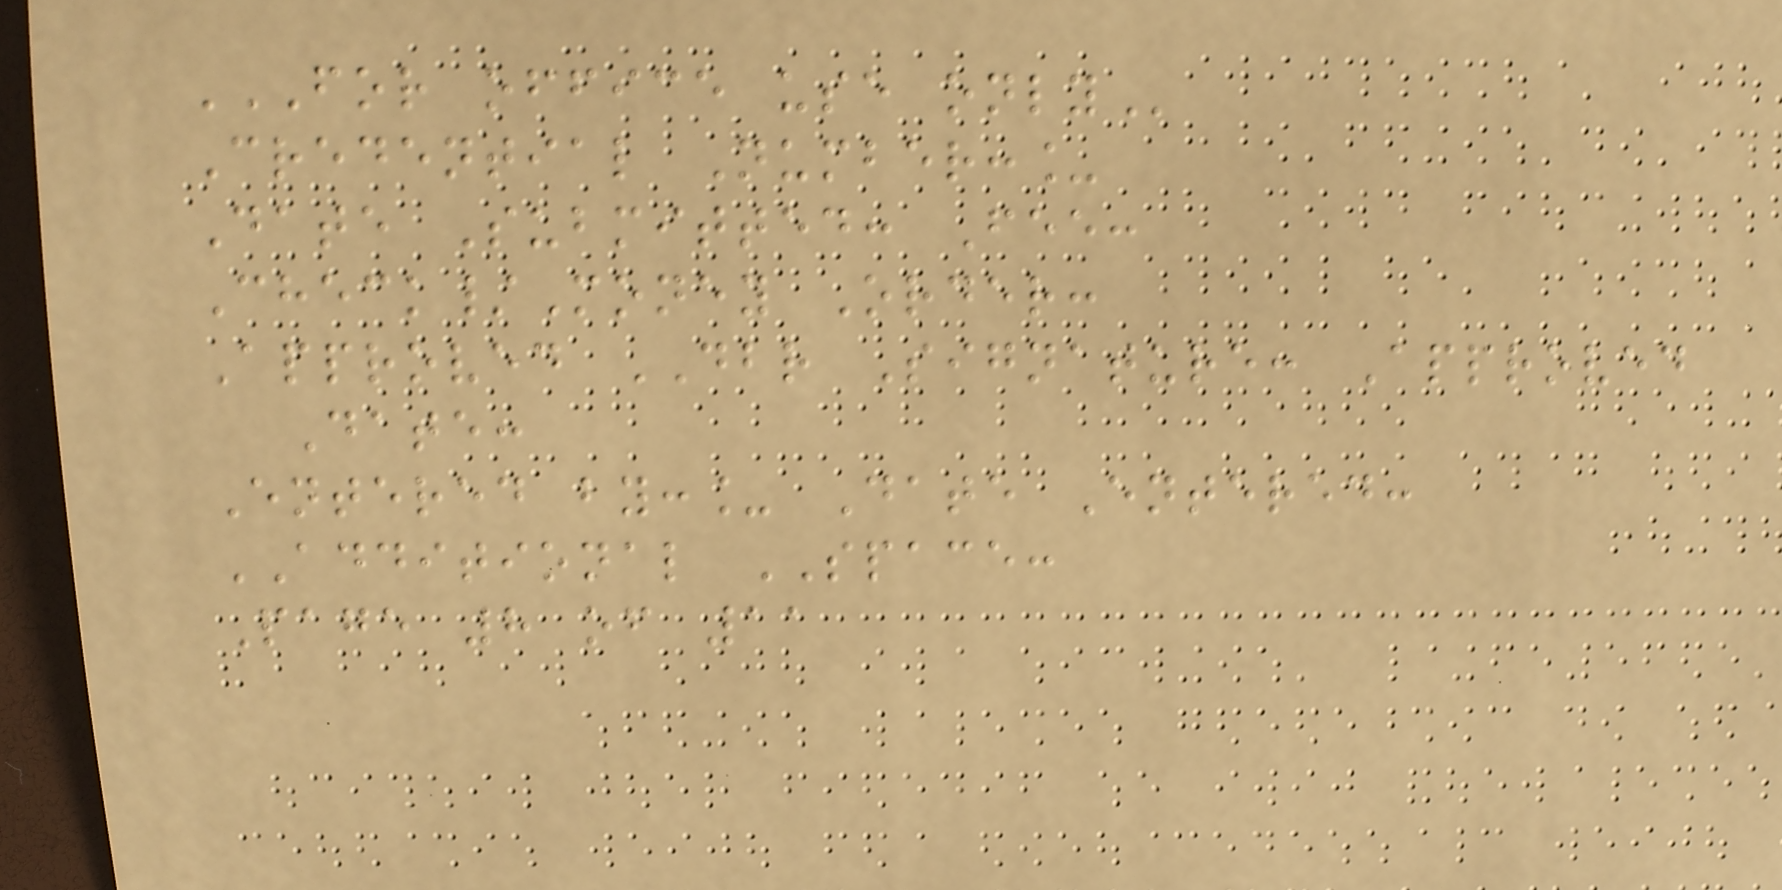FOR OFFICE USE ONLY
Credential Number:_
Date Submitted: Fee:
Check/Money Order:
Approved DBR Signature: Approved
Date:
Entered by:_ Date Entered:
ADDITIONAL SPACE:
Page 8 of 11
